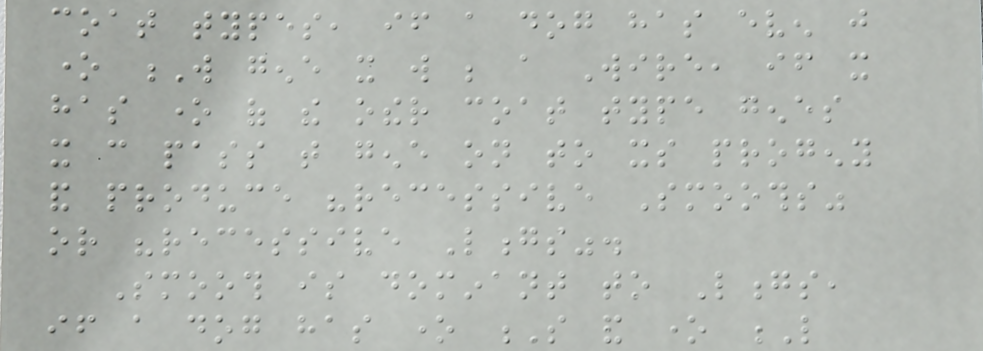coat types, if a dog has even just
one W gene it will be a Wire, if it
has one of the other coat type genes
it can pass that gene on to its progeny
and produce "recessive Smooths"
or "recessive Longs".
Smooth is dominant to Longs,
if a dog has one S and one L
